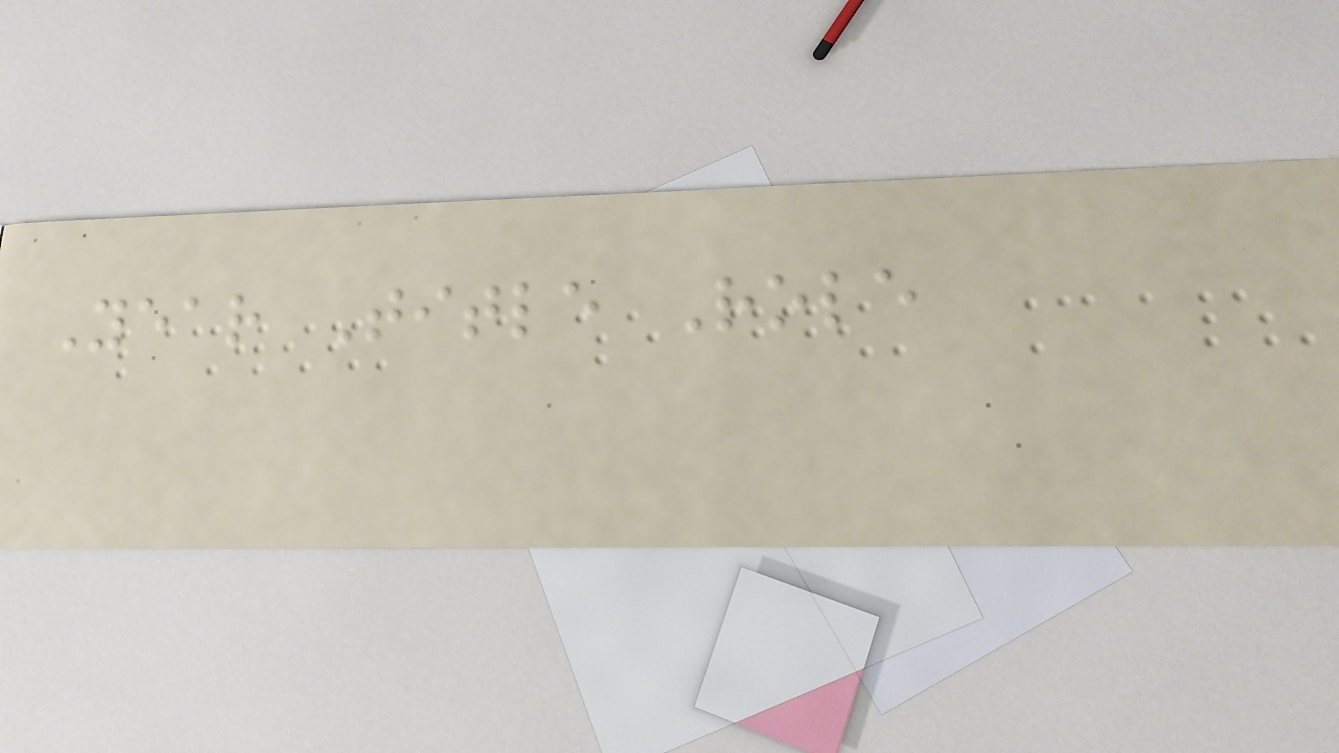Year Title Role
